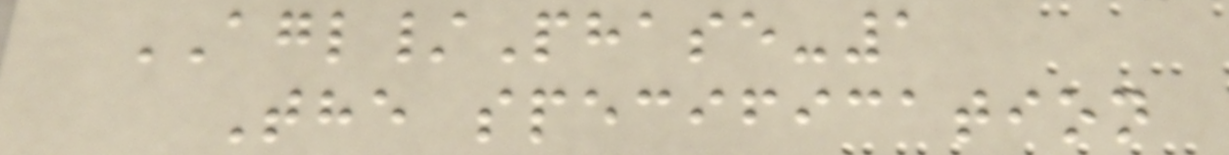AGL/Phase-1
The specification
